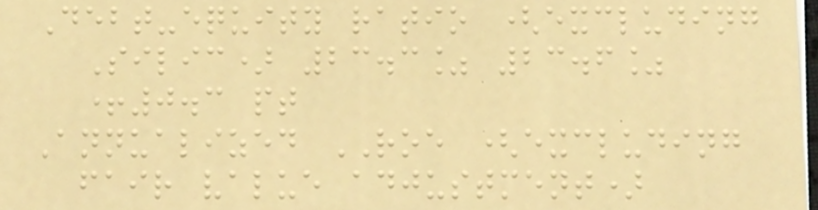Debt-equity ratio (excluding
Silic) 23.3% 23.6%
+0.3 pt
Annualized ROE (excluding
fair value adjustment)
